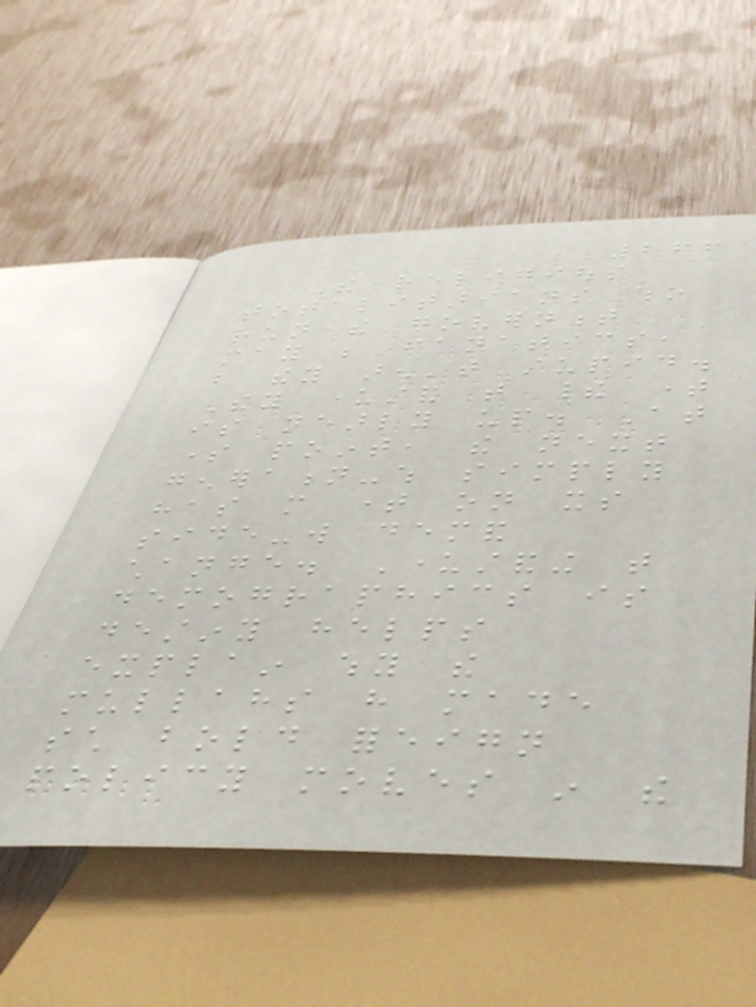266
The religious
totalitarians who
run the government
may be fanatics,
but they aren't stupid.
They understand that their time
is nearly up. At
some point, the next
generation-which simply
has more time on its
side-will demand
change. Understanding that
demographics is
destiny helps
explain why the
mullahs have made
such bold foreign
policy moves in the
